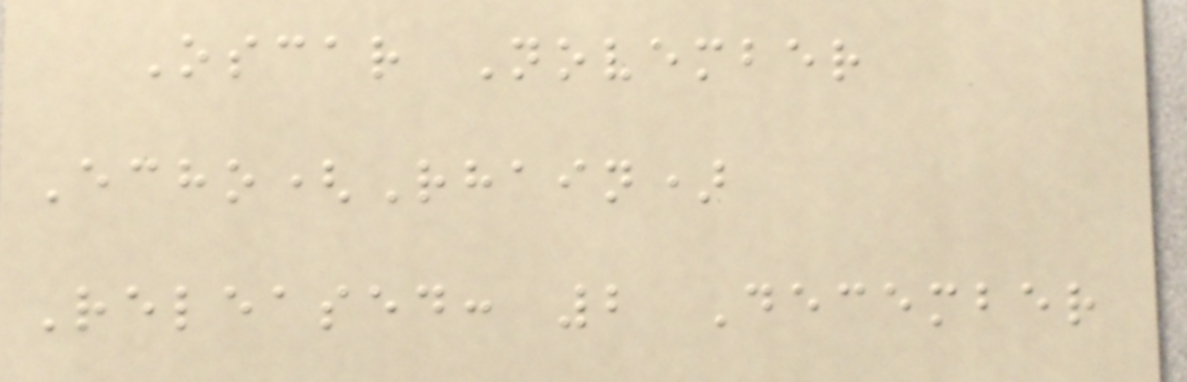Oscar November
Echo(Rhain)
Released: 2 December
